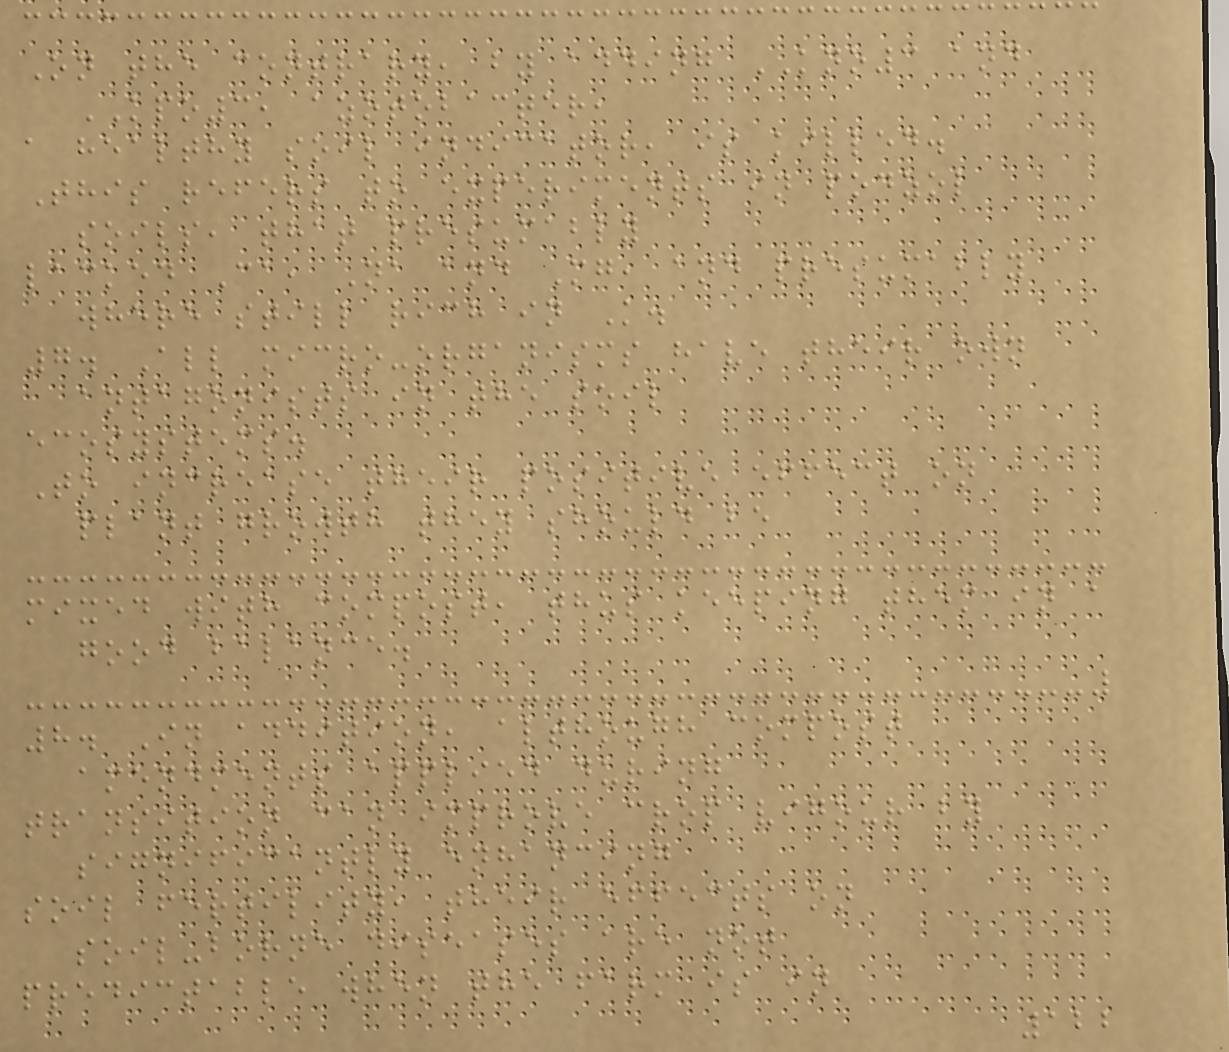On the contrary, by adding KNO3 and
KPO3, azotobacter,
a healthy soil indicator, is killed.
This refers to experiments in podzol
soils, that presumably
lacked Ca, Na and Mg, and presumably
where still rich in K.
7. All micro-organisms have their own
antagonists in the soil
ecosystems.
To increase their positive effect on
plant growth they should be
mixed with compost, thus keeping them in a
good balance.
8. In addition, although compost
amendments applied during
transition can improve crop vigour by
significantly enhancing
soil fertility, their effects on
soil-borne diseases are not
predictable when the farm is in
122
